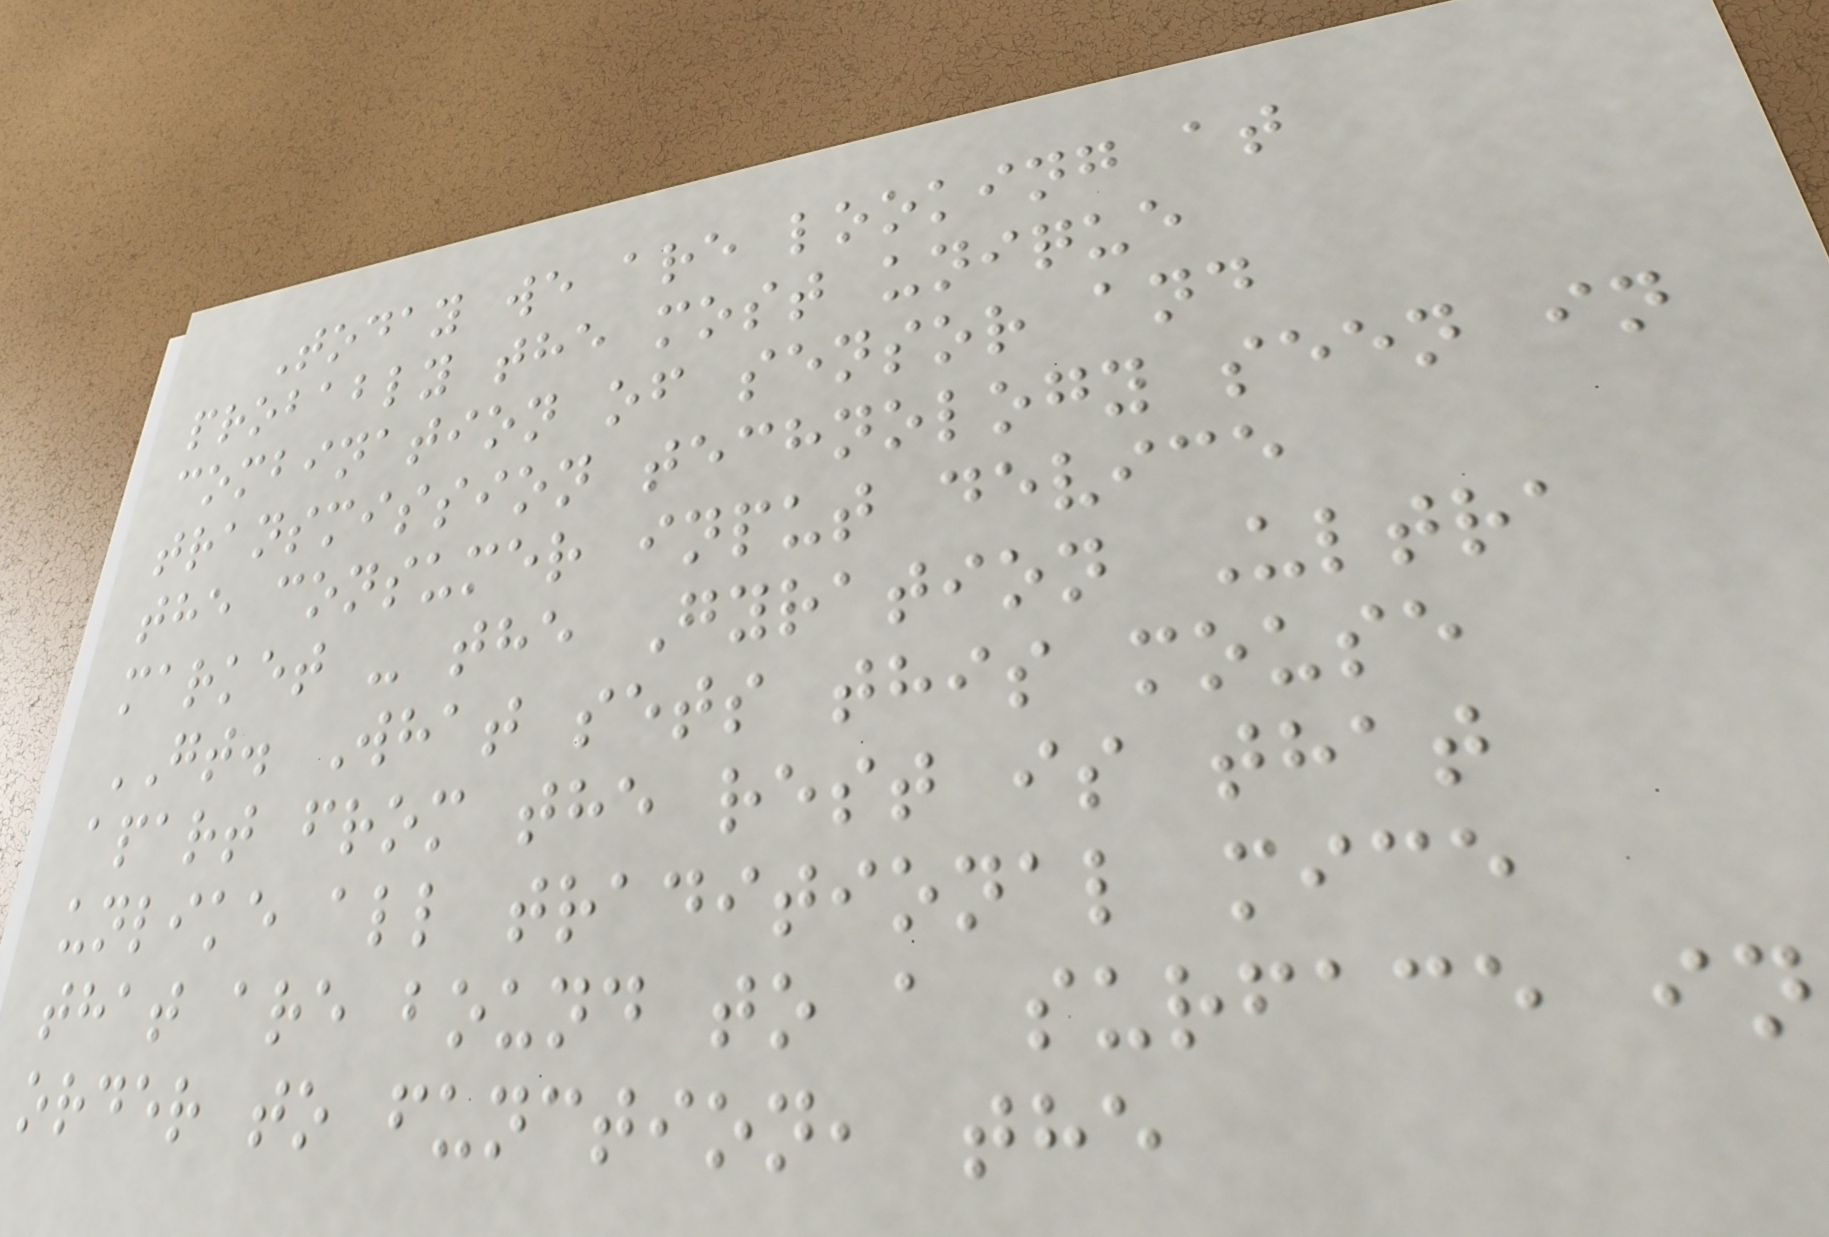Today we are looking at
probably the most unique
combination of sensor and
transmission technology seen in
the consumer input device
market - the Gyration Ultra
GT. What sets this mouse
apart from the rest is that
unlike all traditional mice
that are bound to a surface in
order to function, the
